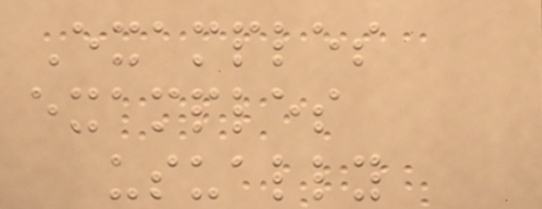Examples
examples
usually
